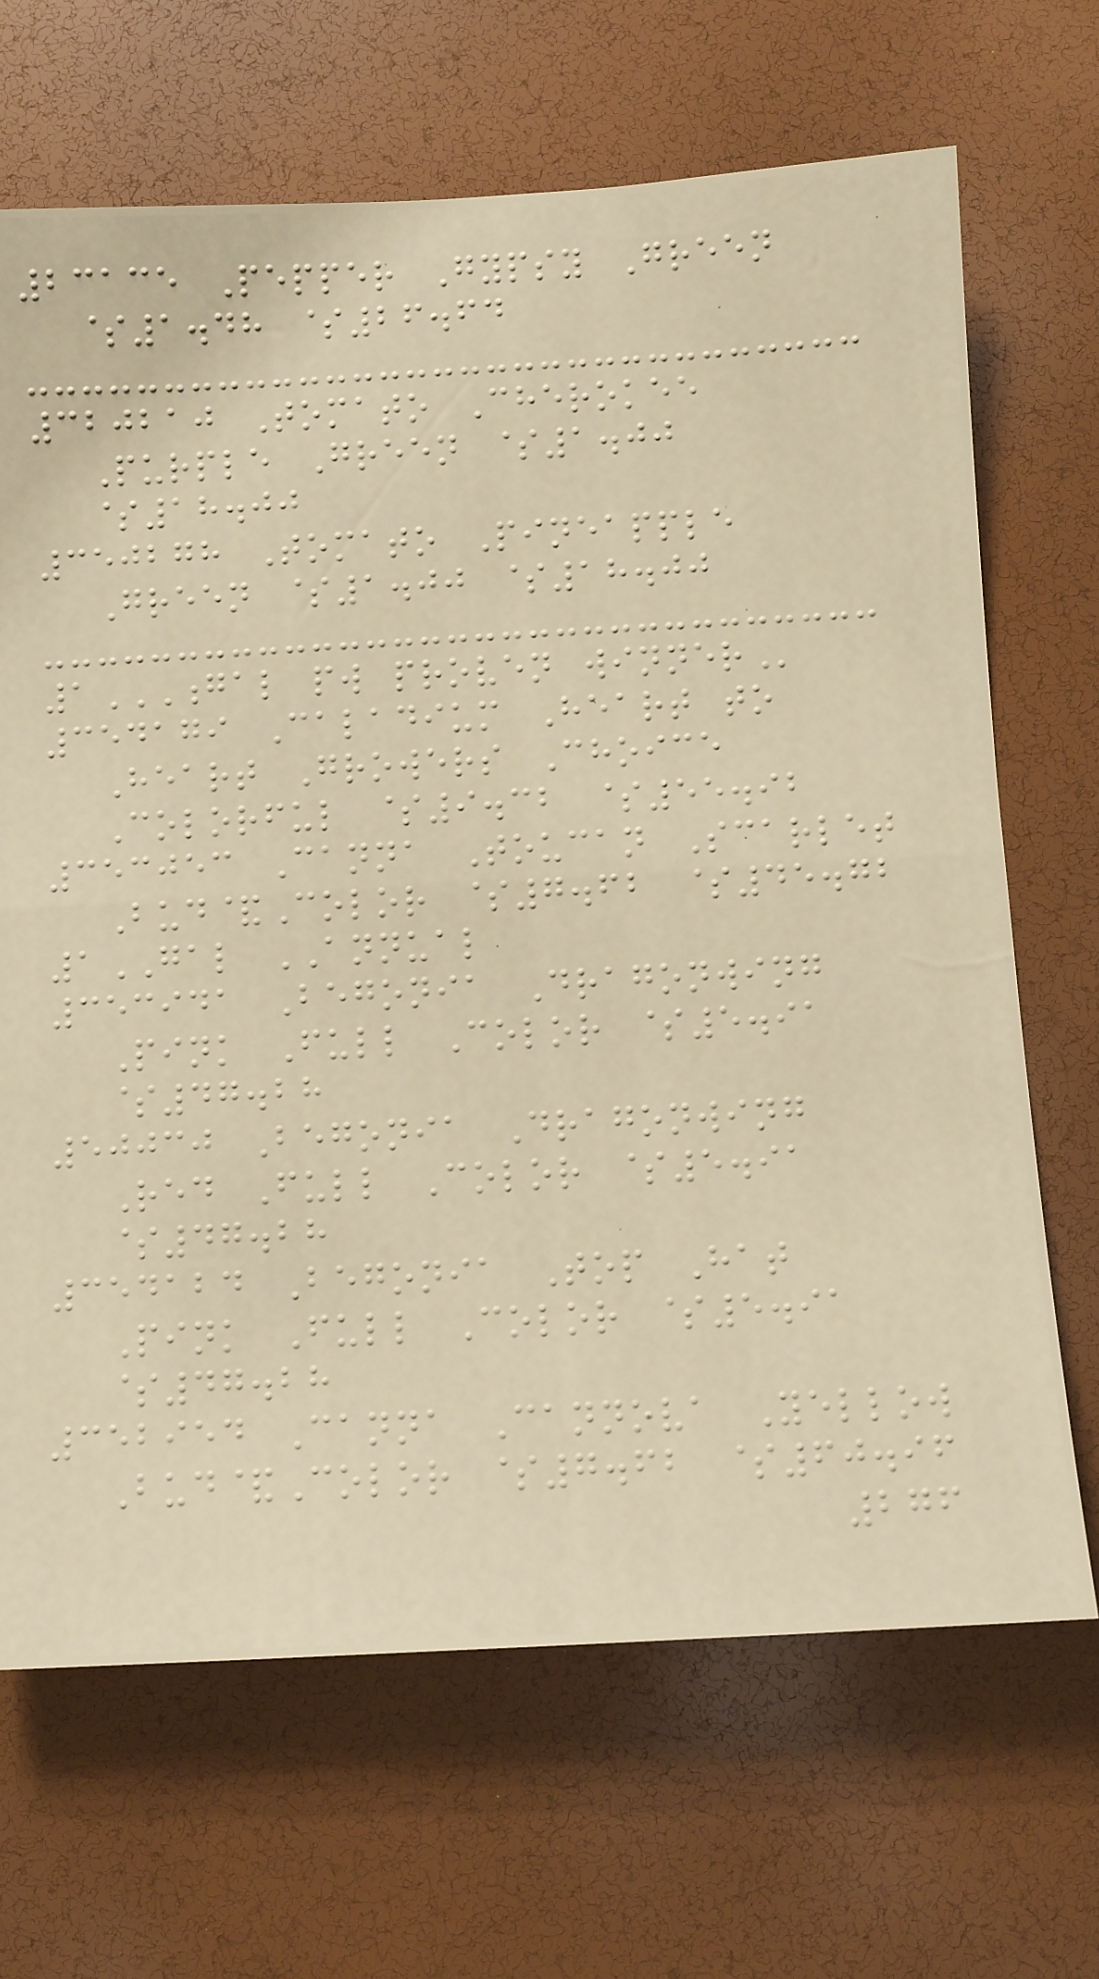23135 Pepper Gypsy Green
$1.48 $26.64
320210 Tomato Cherokee
Purple Green $1.00
$18.00
350278 Tomato Pineapple
Green $1.00 $18.00
1GAL PW PROVEN WINNER
354179 Caladium Heart to
Heart Growers Choice
Colorful $9.32 $55.92
353053 Canna Toucan Scarlet
Bud&Color $7.62 $45.72
1GAL ANNUAL
353941 Begonia Dragonwing
Pink Full Color $5.91
$47.28
50030 Begonia Dragonwing
Red Full Color $5.91
$47.28
354124 Begonia Top Hat
Pink Full Color $5.91
$47.28
352954 Canna Cannova Yellow
Bud&Color $7.62 $60.96
276
